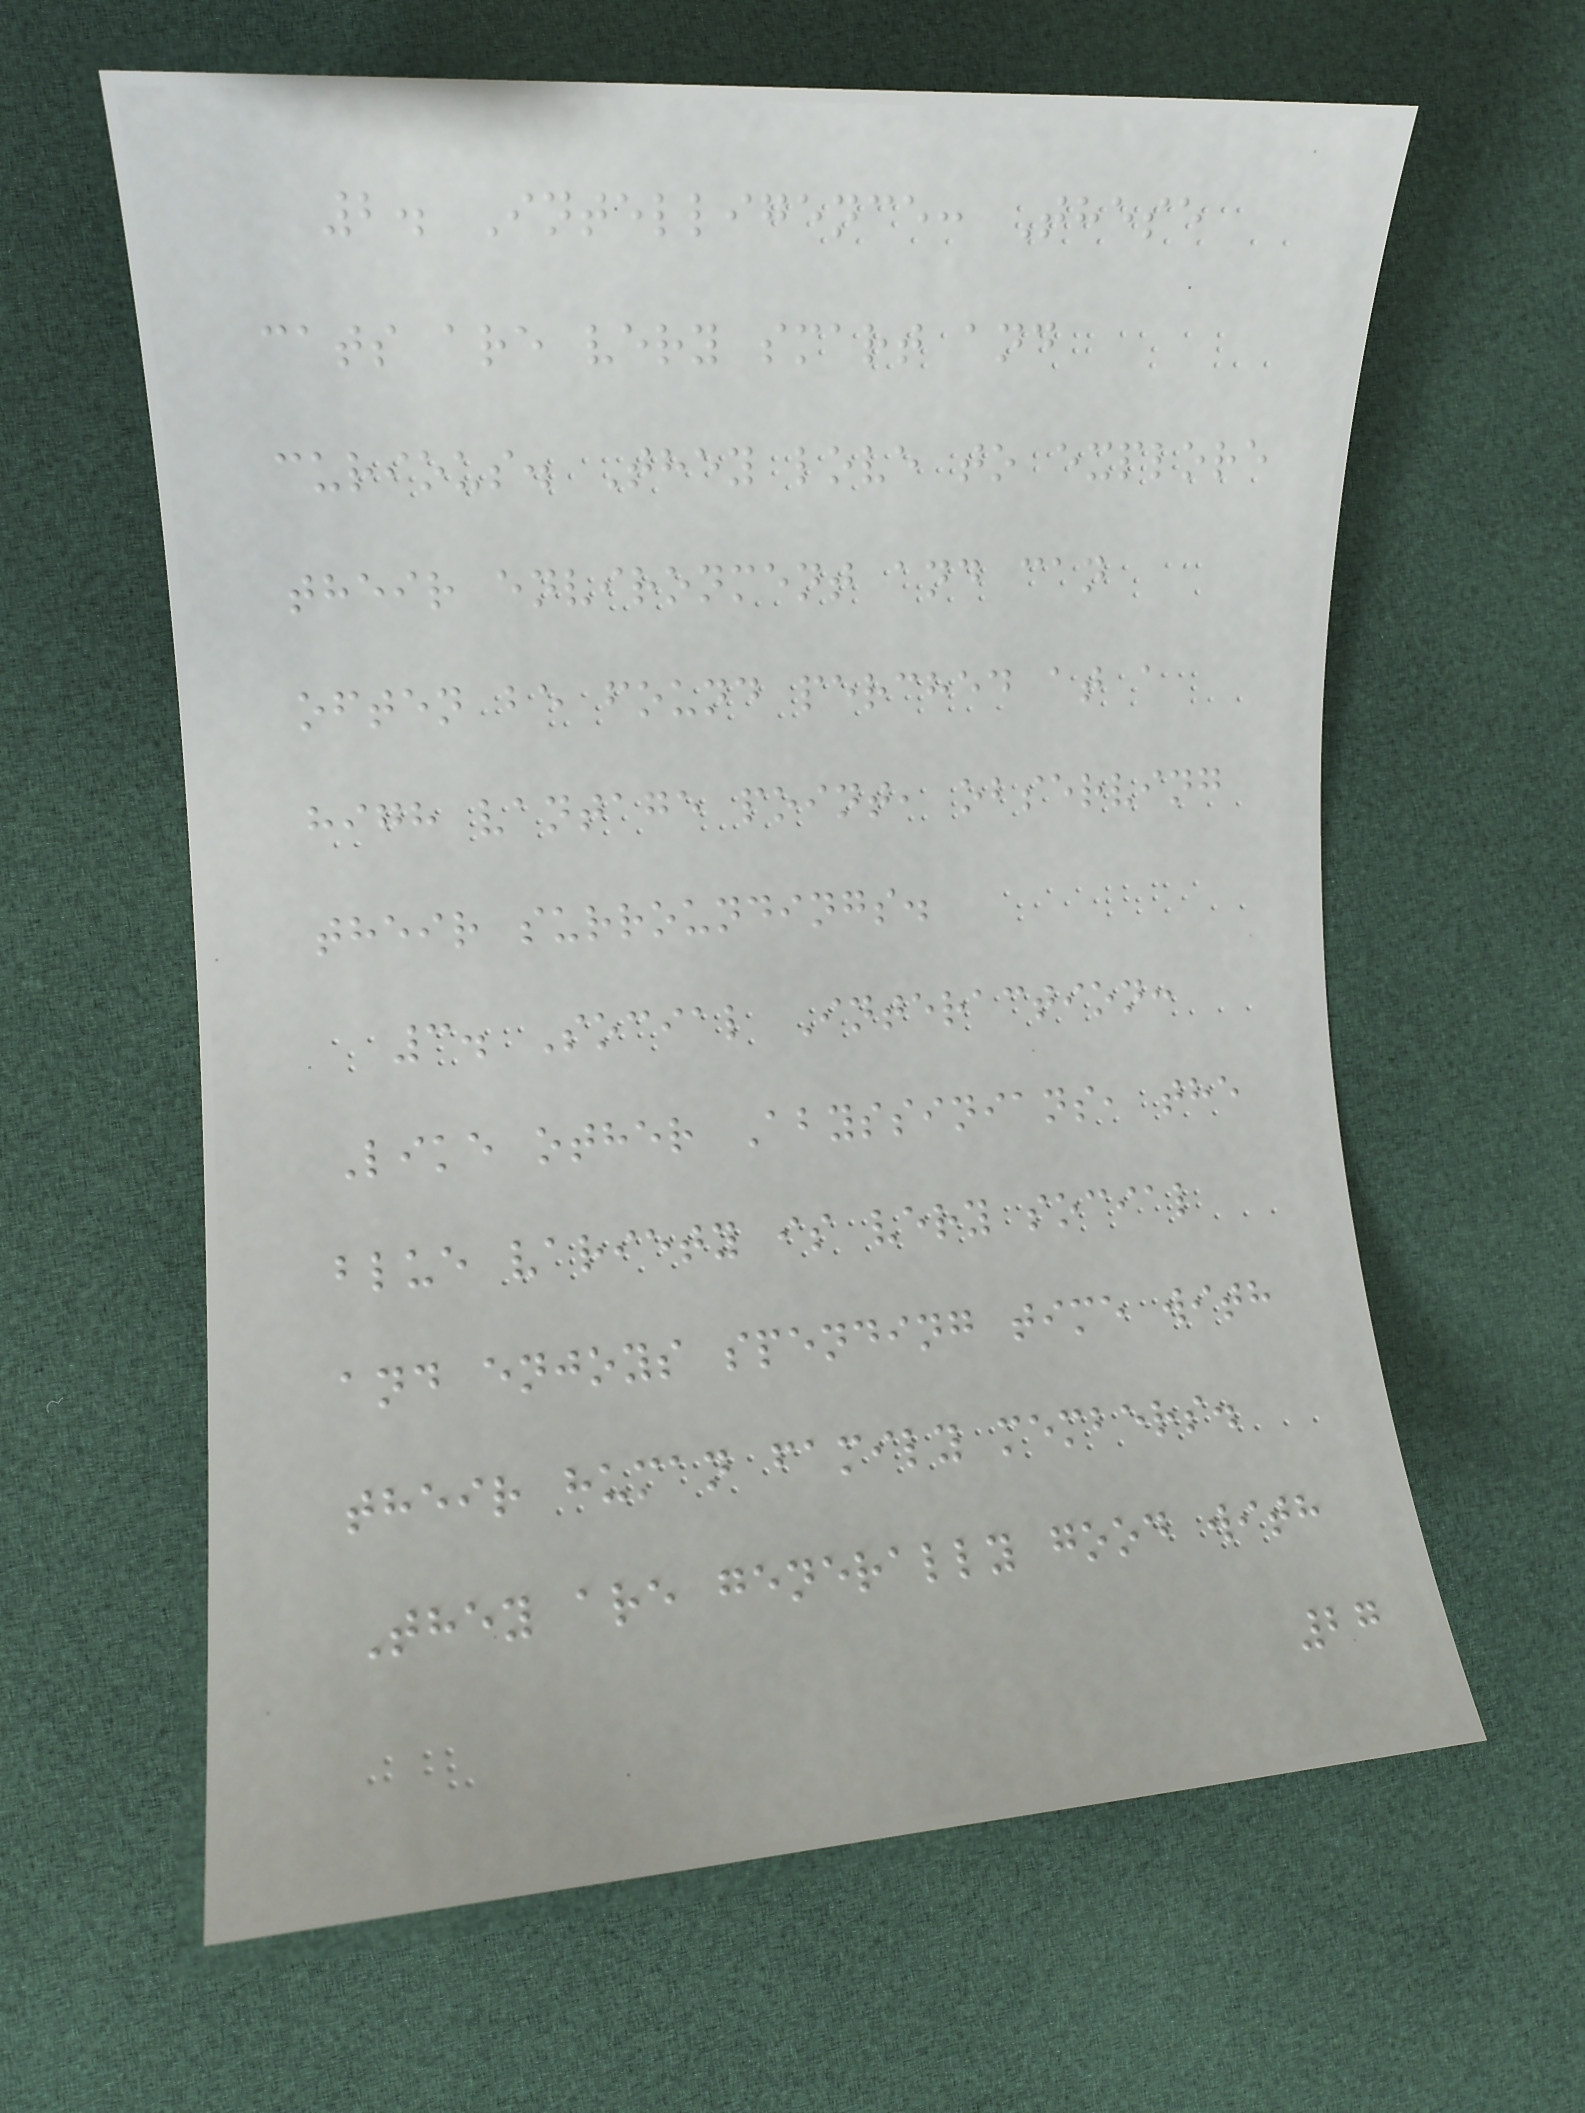2. Intelligence: These
cats are very smart and
curious. They love to explore
their environment and can
often be found perched at a
high vantage point, observing
their surroundings.
3. Social Interaction:
Like other Abyssinians, the
blue variety is very social
and enjoys spending time with
their human family members.
They are generally good with
27
